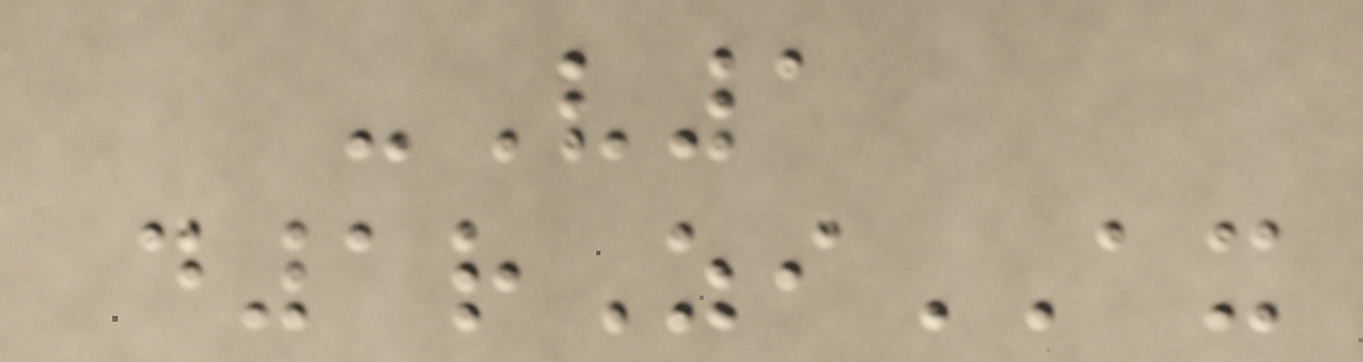-V1
d1rZiAX
